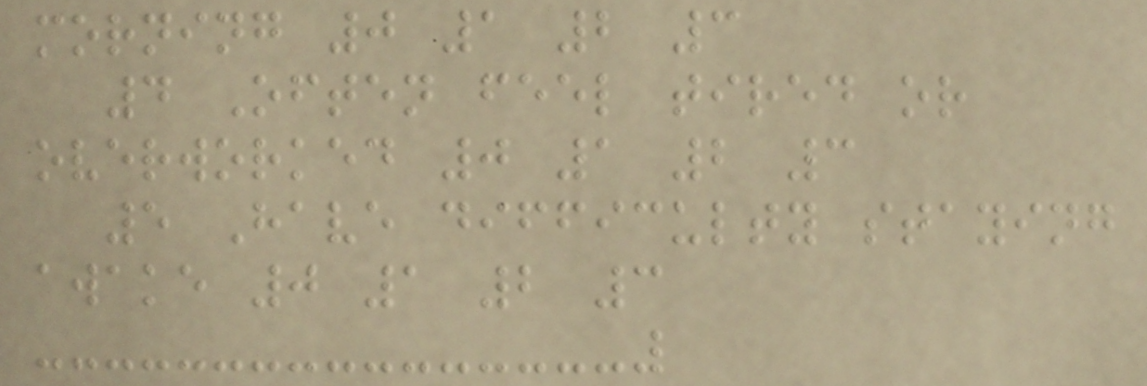morning 0 1 2 3
4 Often feel tired or
overworked 0 1 2 3
5 Have difficulty staying
awake 0 1 2 3
